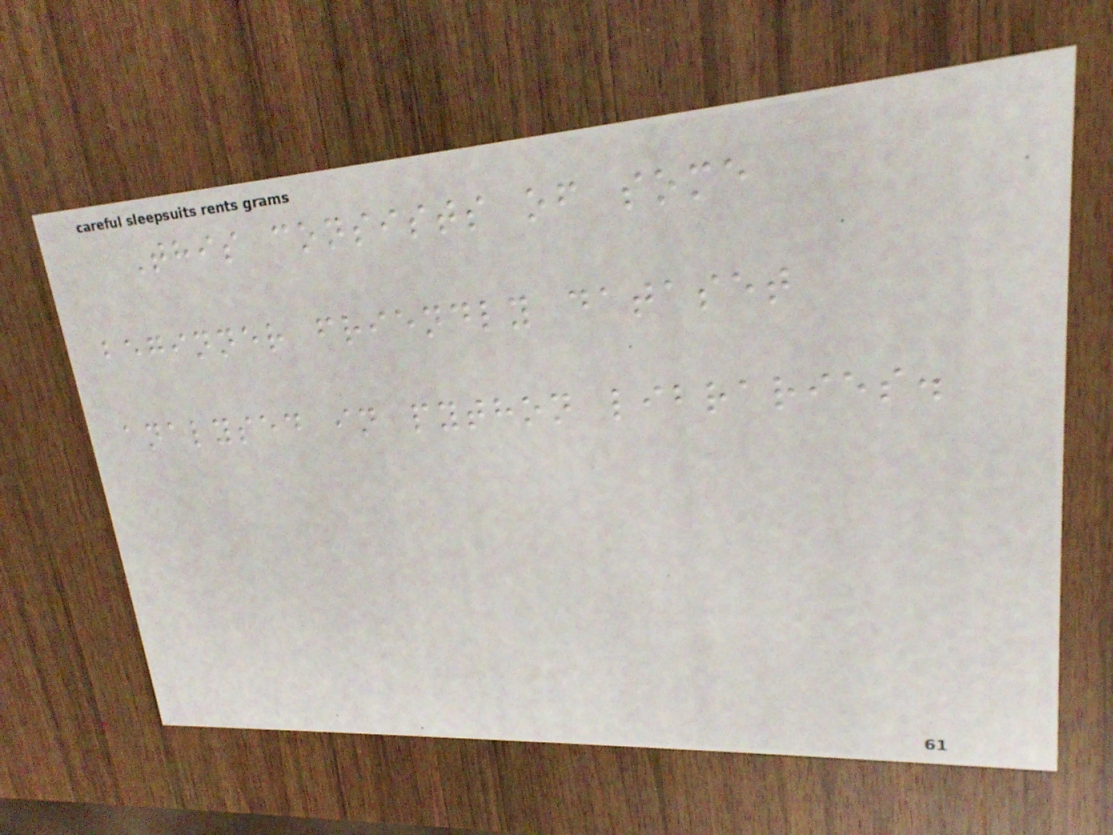This consists of some
beginner friendly dataset
analysed in python libraries.
